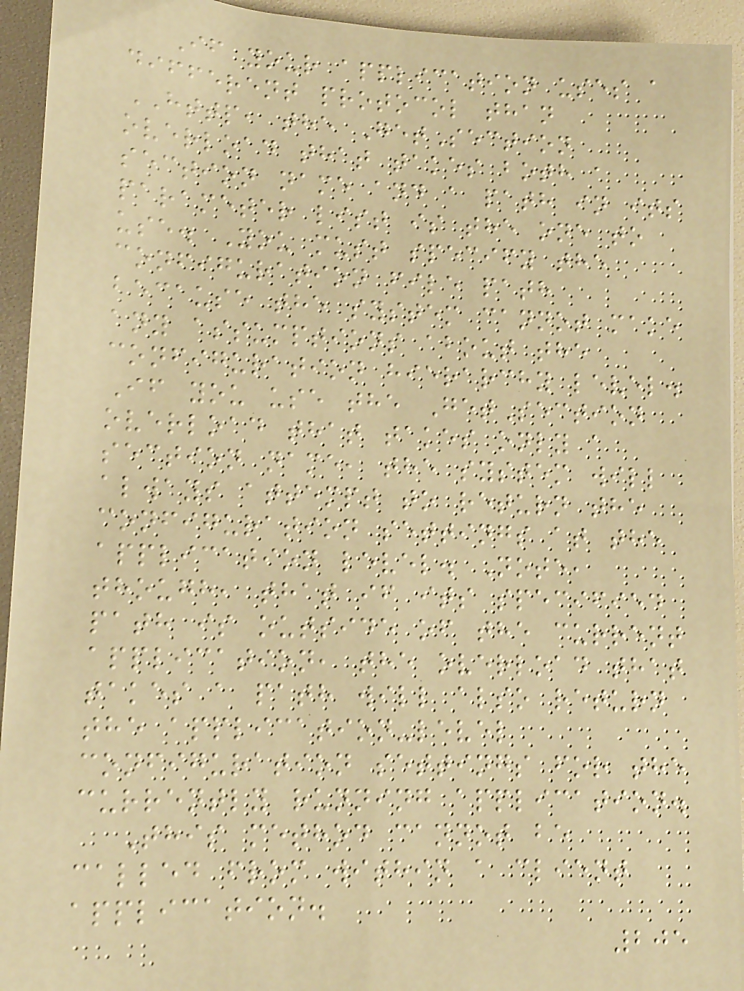If your application uses a
different protocol than
HTTP, the GetSection
overload that takes both a
section name and a path in its
parameter list is the one to
use. You must specify the
configuration file path
because the system cannot make
any assumptions about the
configuration hierarchy level.
If you use the GetSection
overload that takes only a
section name, the system will
always attempt to return the
configuration settings at the
application level. Note,
though, that if its specified
path is outside of the current
application, the overload that
takes a path will also return
the application-level
configuration settings for the
currently running application.
This method cannot be
called from within a client
application.
205
